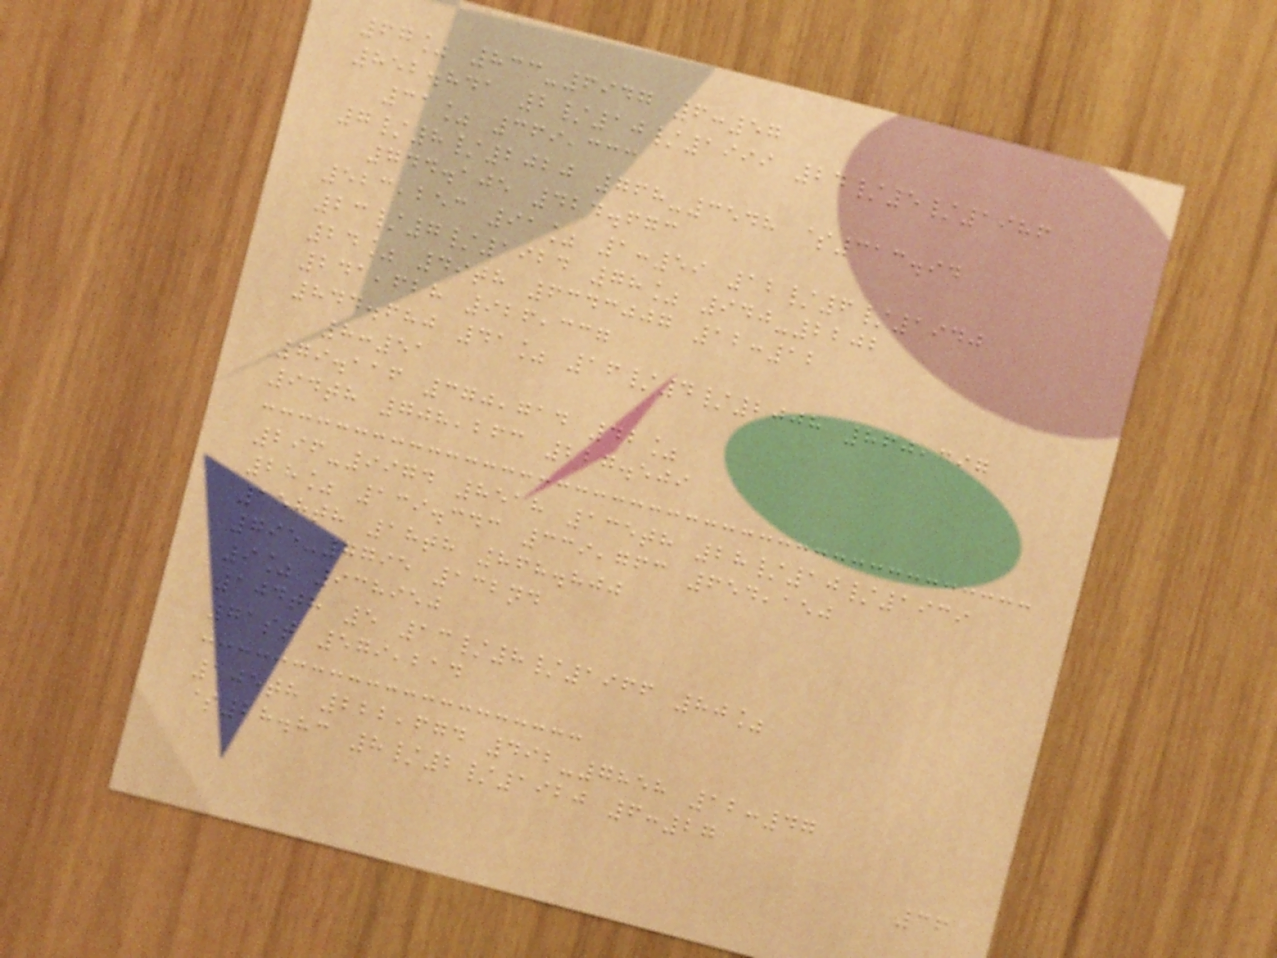67% 833-6947 6:57
852.841 2/10/1999 24/5/1986
31% 369,333
7/8/2020 768-3548 $313.94
744.105 424.673
523,253 91% 1:59 12/6/1940
23/7/1924 78% 940-2202
24% 49th 6343007 12:12
241,628 926,337
844.680 41% 16/4/2008 860,397
8:51
79.116 370,714 42%
94th 708,263 227.509
296-9974 8518 135th 28/10/1939
28% 139.343 339,763 654,150
158th 18th 868.800
795-7795 132nd
9% 938950
104th 5 13/8/1966 80%
71st 579,214
105th 222,674 492-7858 12:47
$28.83 8/2/1920 6:27
36
